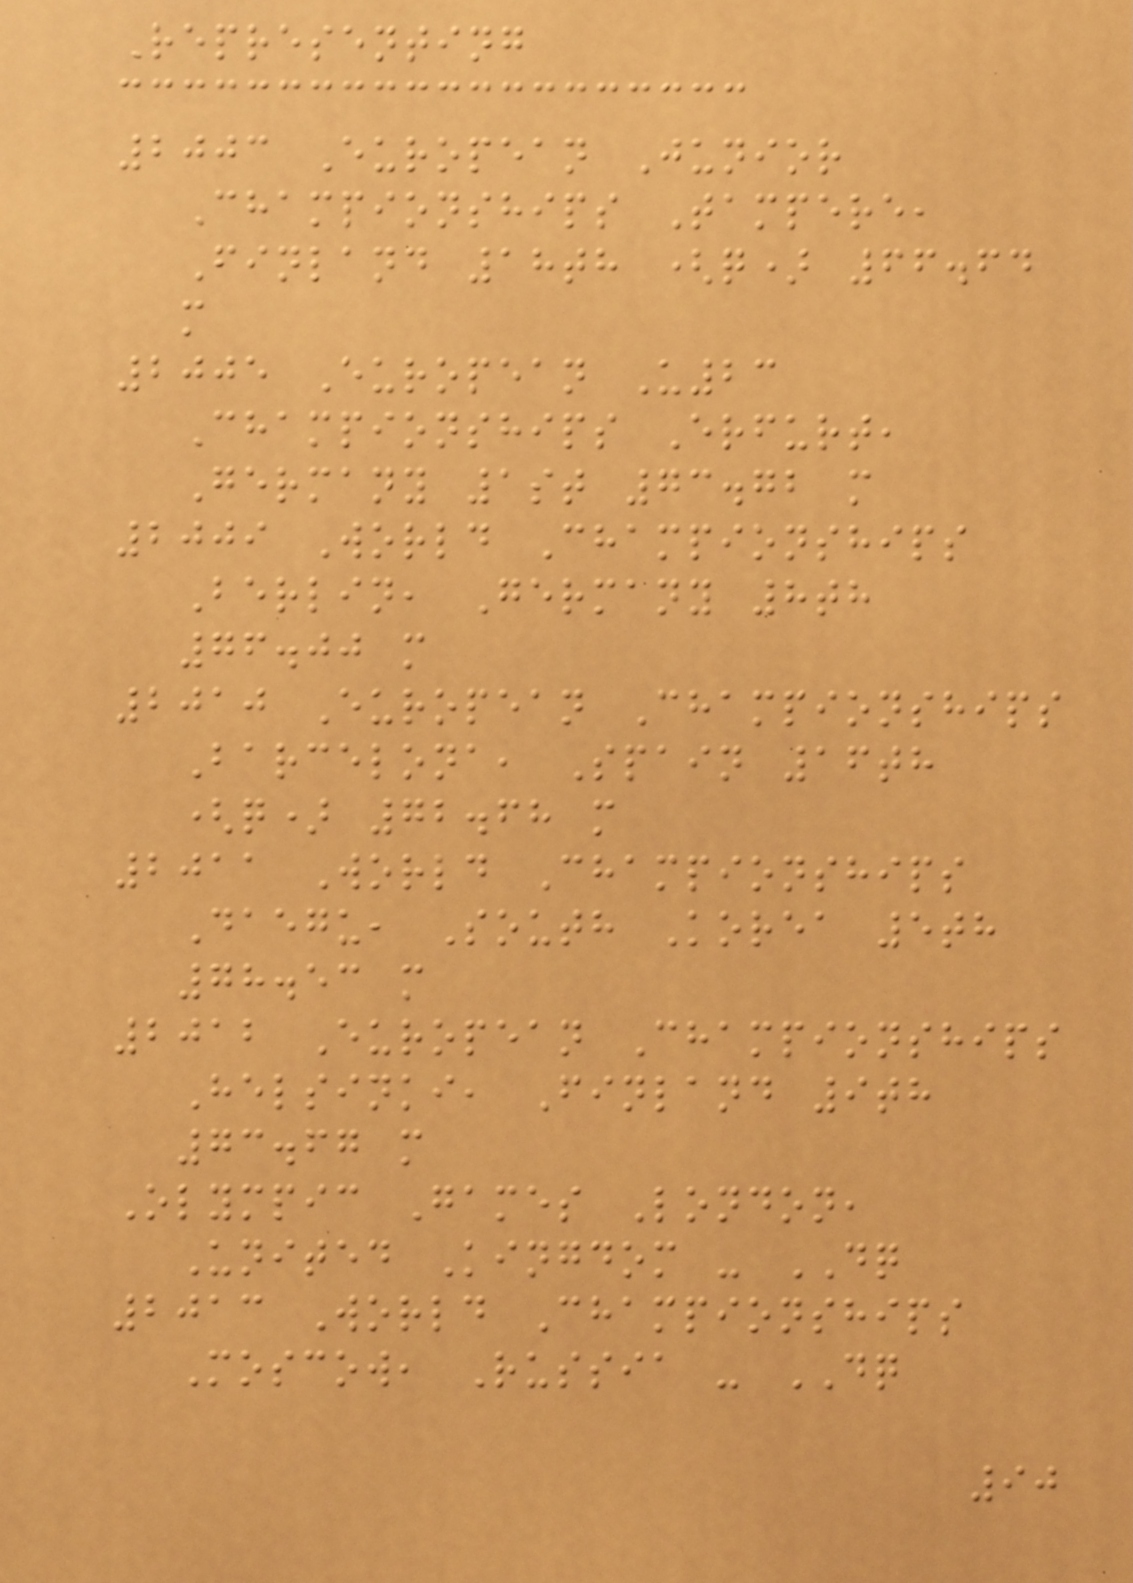Representing
2003 European Junior
Championships Tampere,
Finland 18th (q) 66.64
m
2005 European U23
Championships Erfurt,
Germany 1st 73.72 m
2009 World Championships
Berlin, Germany 8th
76.00 m
2010 European Championships
Barcelona, Spain 16th
(q) 72.68 m
2011 World Championships
Daegu, South Korea 5th
78.53 m
2012 European Championships
Helsinki, Finland 9th
73.67 m
Olympic Games London,
United Kingdom - DQ
2013 World Championships
Moscow, Russia - DQ
90
